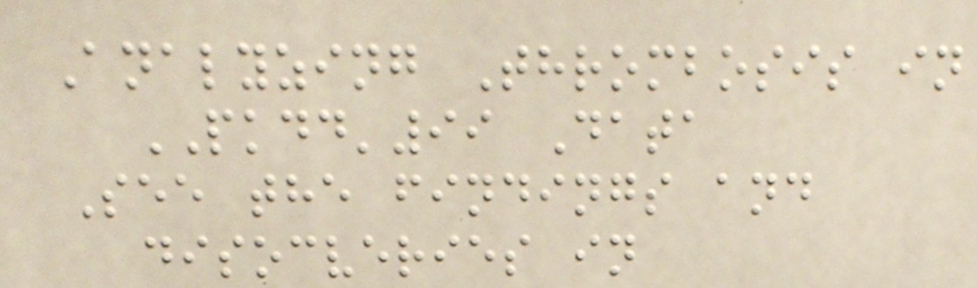Analyzing Thrombosis in
PKDD'99 Data
See the findings and
disocveries in
